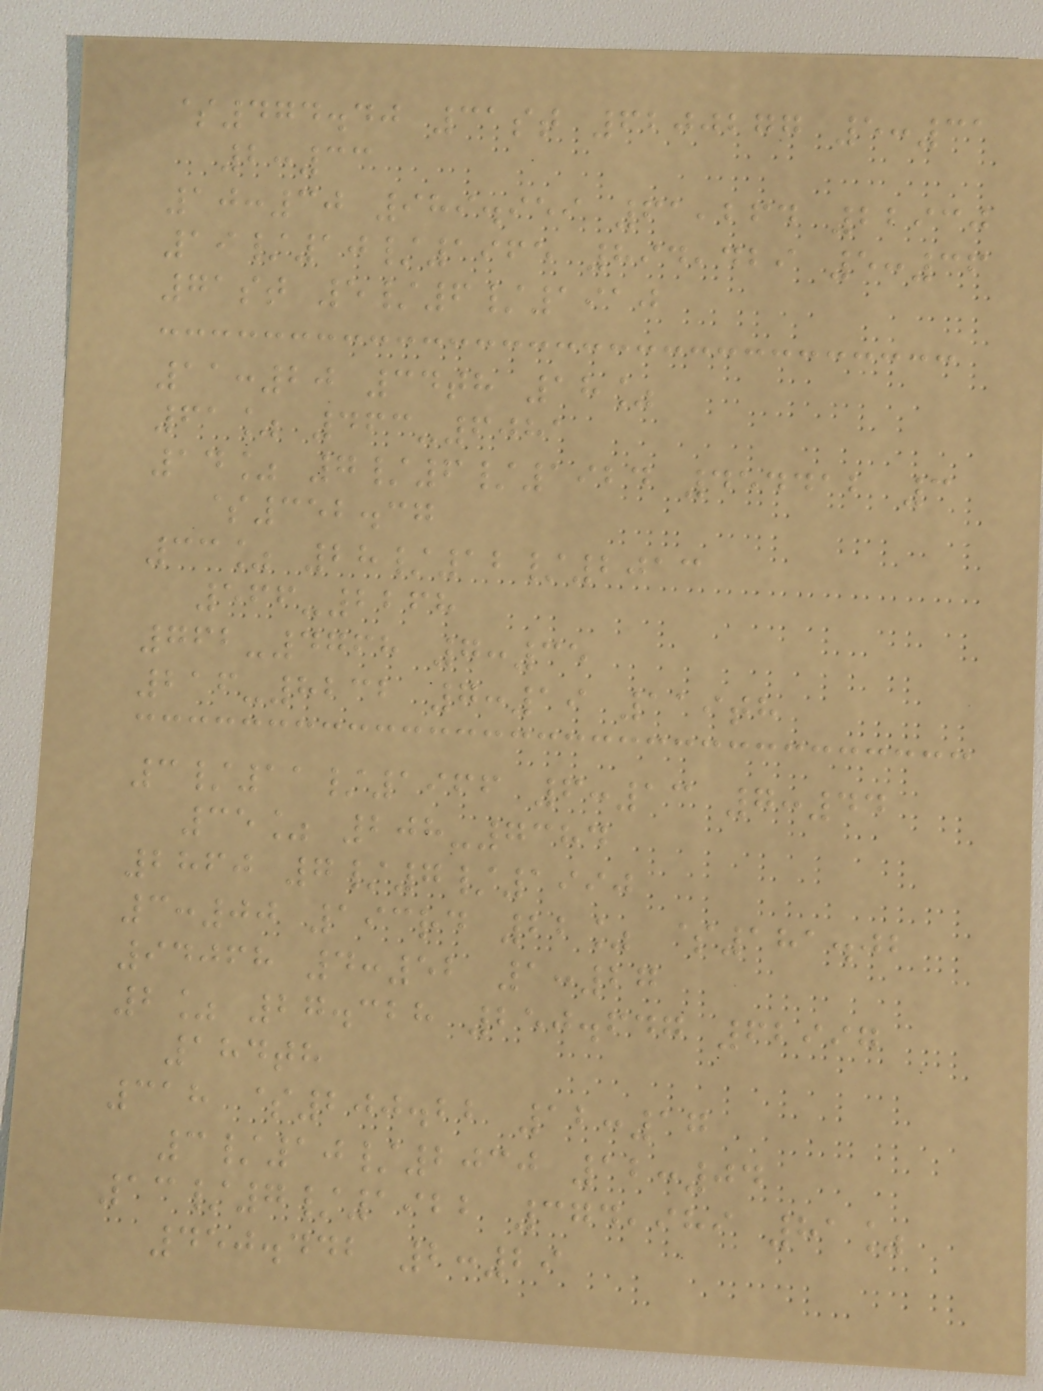$474.40 31st 6200277 5:31
2:33
10:30 989.959 61,264 22930
19/10/1965 894,429 5:36
71st 5/6/1910
11:20 34th 18%
61% 463-6081
14% 7/6/1924 454412 3
$352.37
33% 28/12/2013
566-2268
762-4768 7:35
216-8232 7:19 119th
3/11/1966 6:13 7:44
35% 208-7384
2860 7/7/1990
3:00 193rd 22% $181.02
94068 4:52 1:27
2% 27.328 250.647 62997
184th
318 $200.22 12:17
3/10/2030 12:04
13/7/1922 374,989 81%
450.442 2:29
